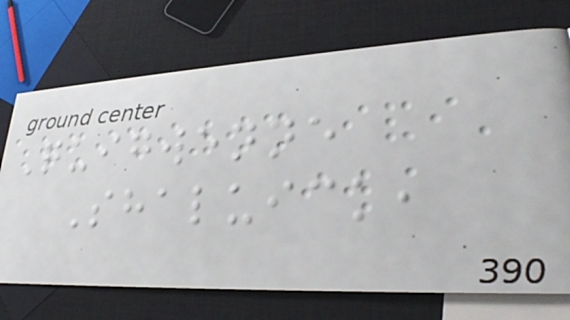Quigwenne
Shaluick,
